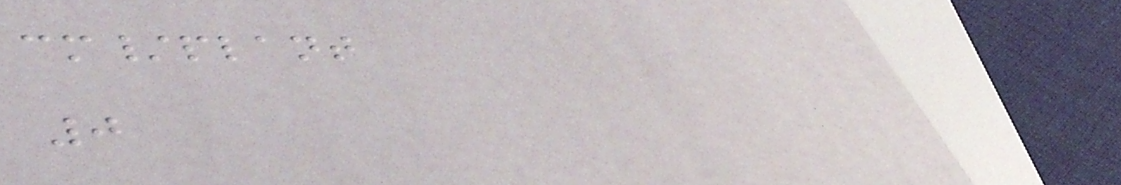cm/plant
0
